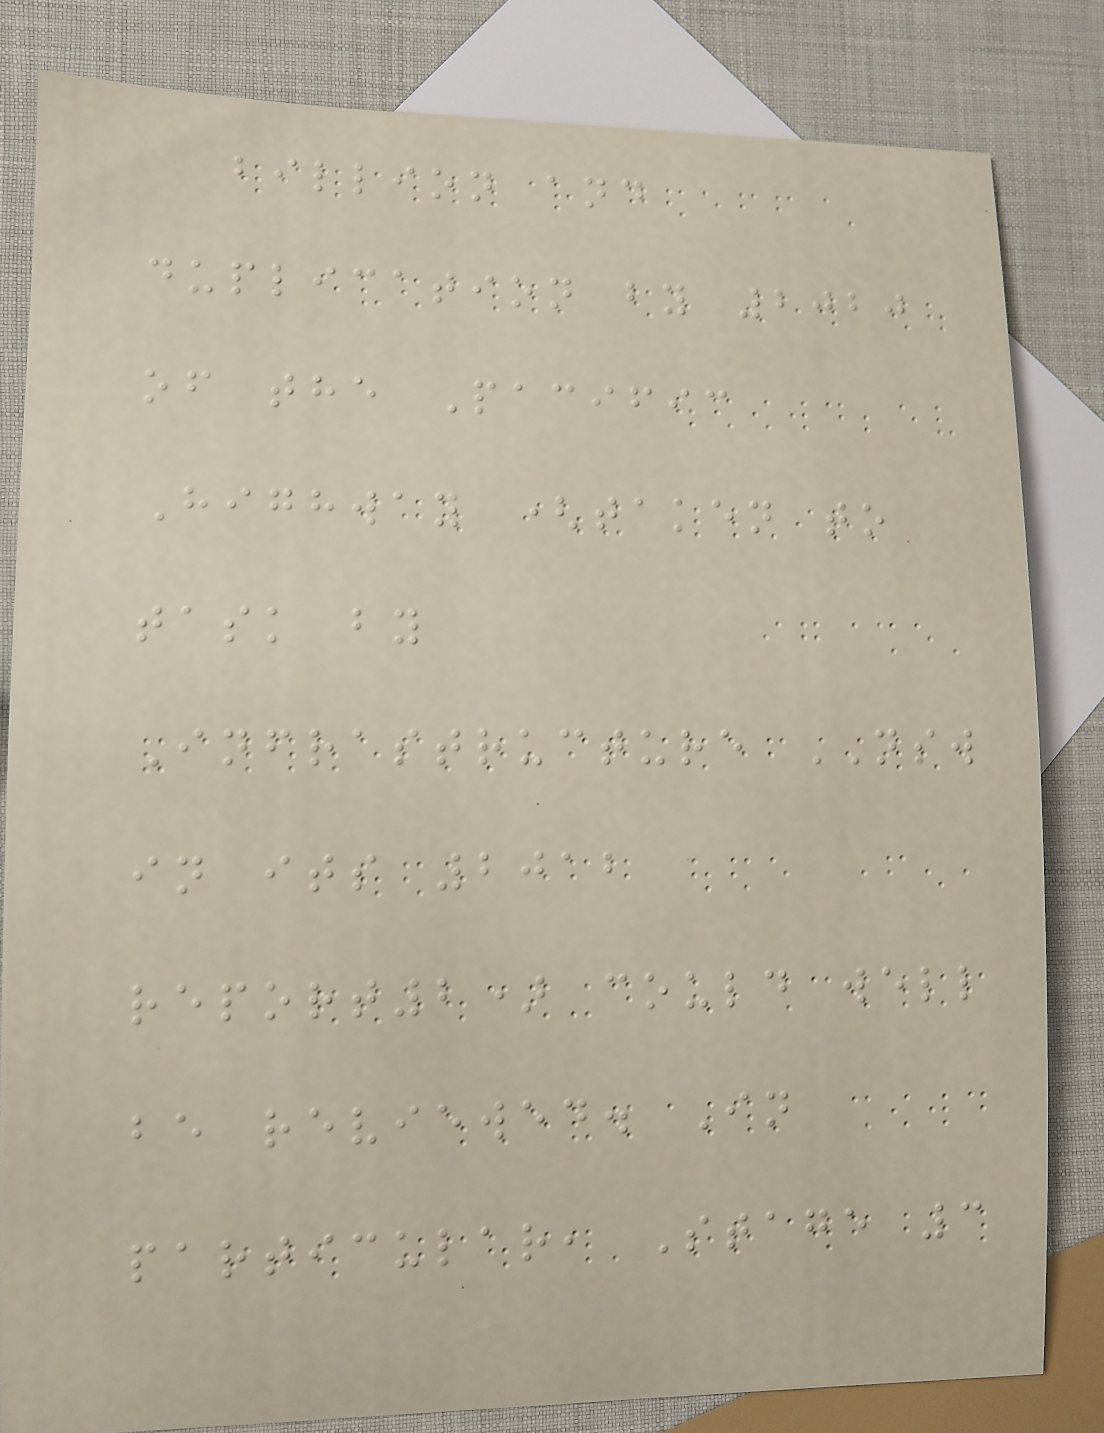billion and
duplication by 2020
of the Pacific
Highway (taken to
task by
Infrastructure NSW
in its 2012
report2) could well
be reviewed. In
particular, Stage 3
